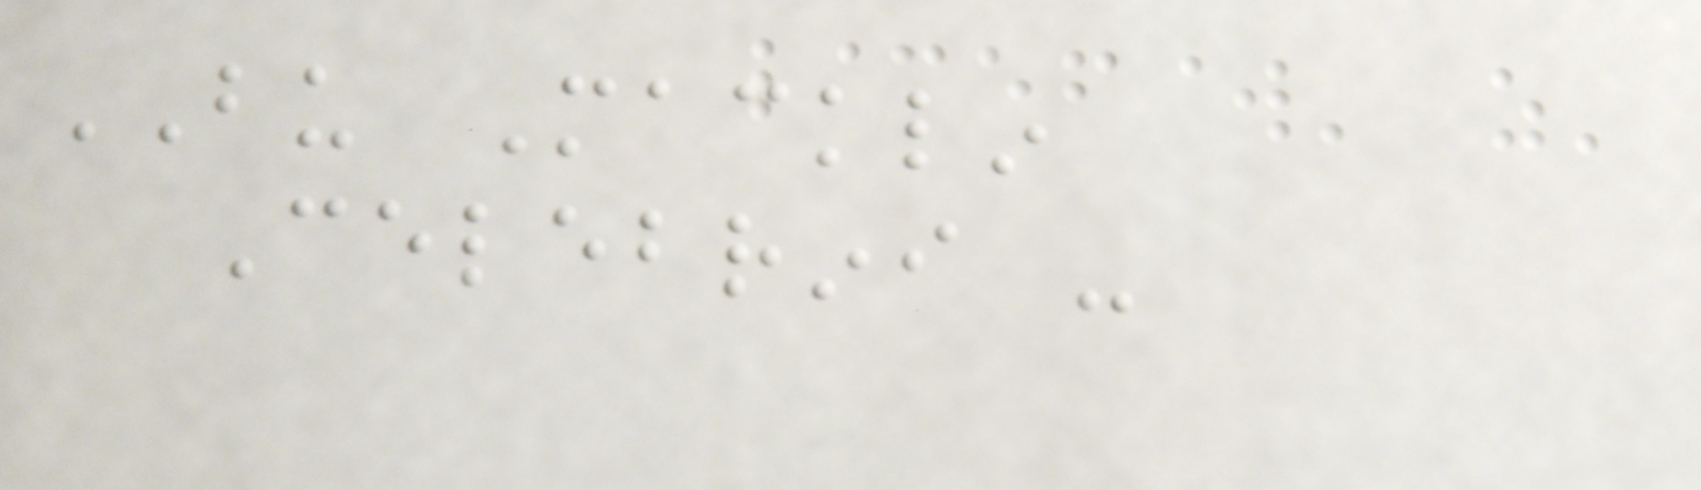BU Macklin
Celebrini -
